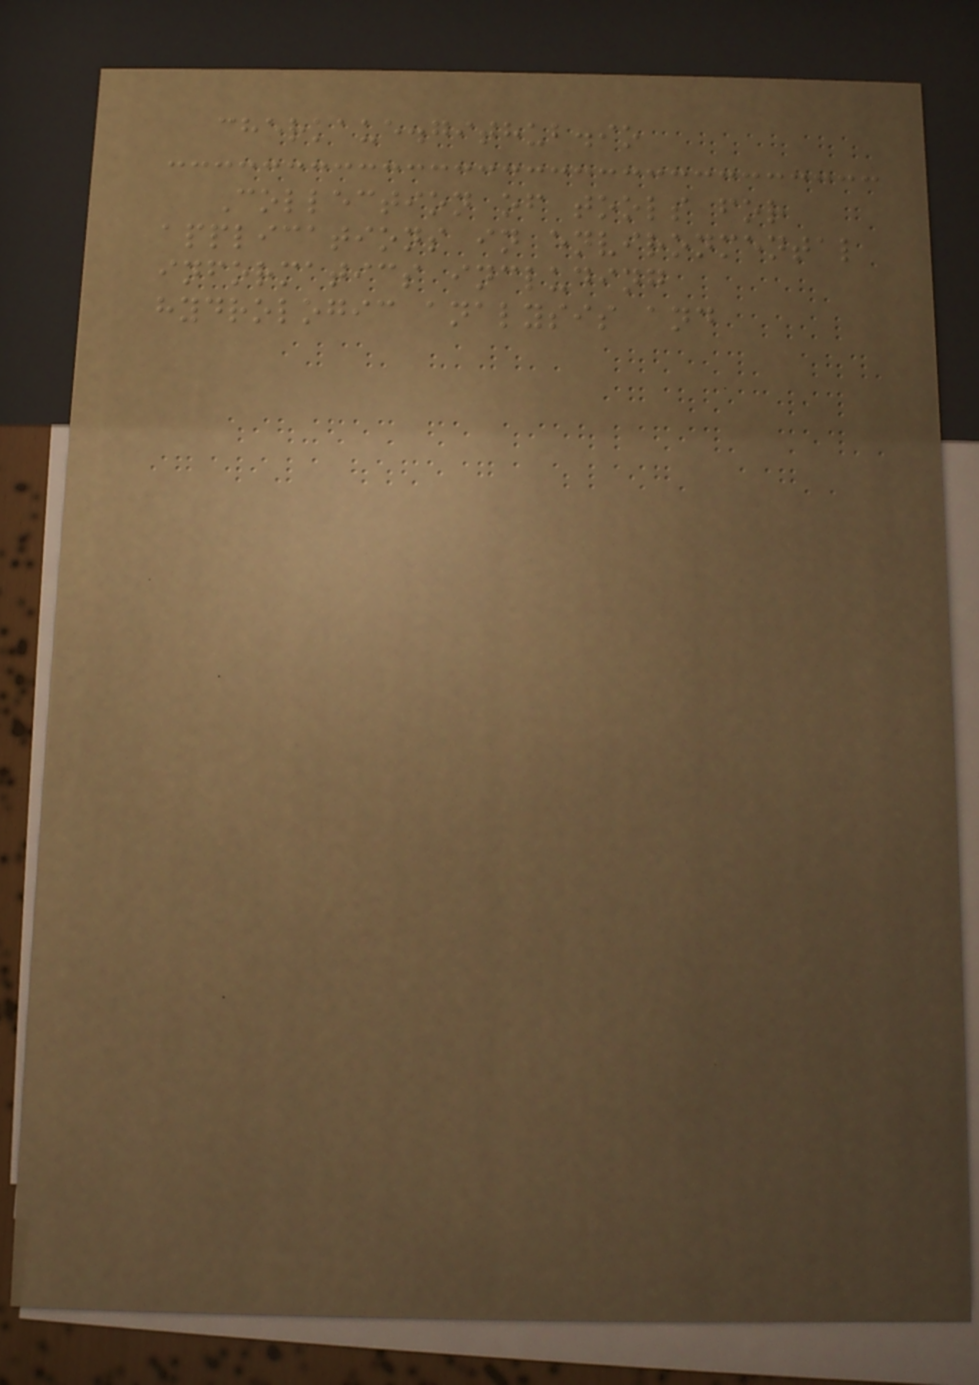cherkaue.github.io
Collection of tools for
applications in environmental
informatics including
hydrologic analysis and
